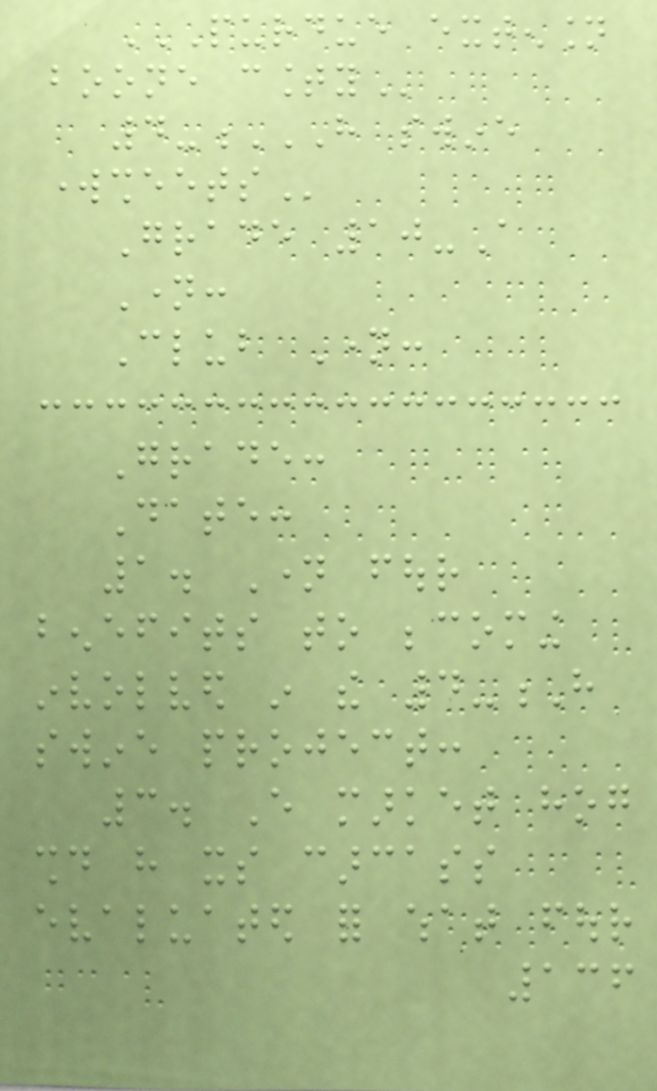PURDUE EXTENSION
BOONE COUNTY
4-H SWINE
WORKSHEETS
Grade 10-A
Name:
Club Name:
Grade:
Date:
1. Name four
benefits to becoming
involved in the 4-H
swine project:
3. Every market hog
should have its carcass
evaluated for what four
136
